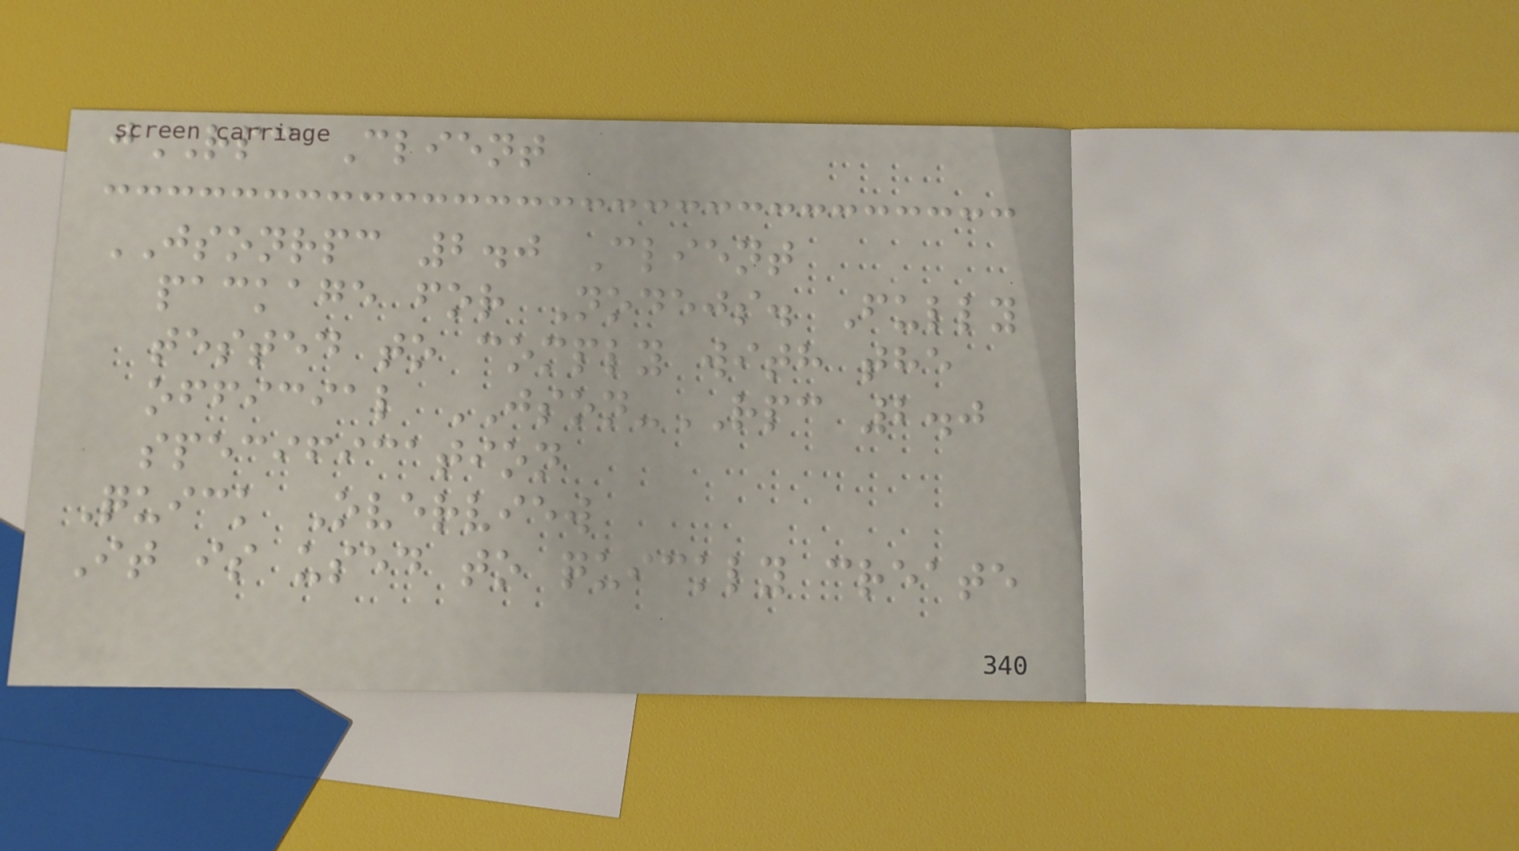jRPC Client
JSONRPC 2.0 Client
package for Nodejs. Fully
tested to comply with the
official JSON-RPC 2.0
specification
Quick Overview
It is used to quickly create
